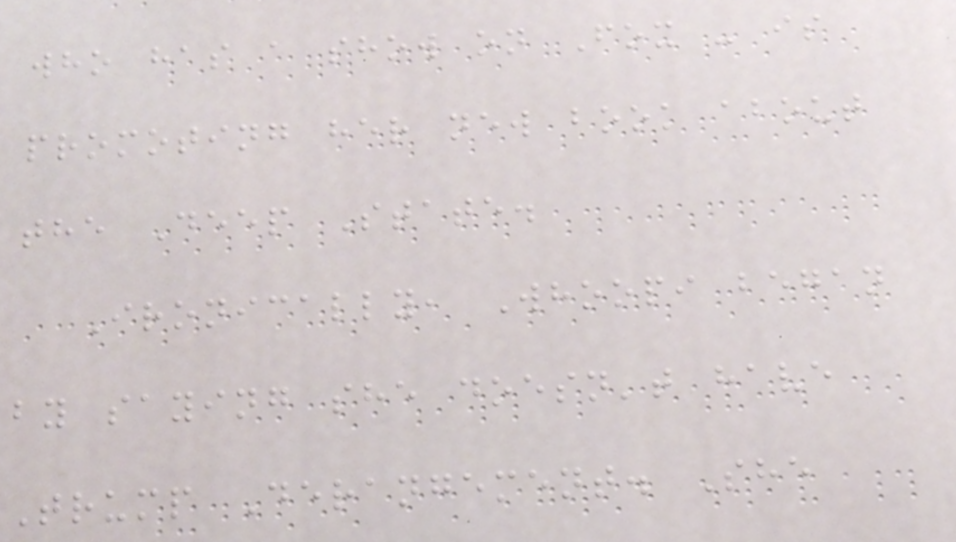who has a show on Fox - is
promoting her new book about
the Deep State.
Ironically, Whoopi began
by saying she doesn't have
Trump Derangement. She
